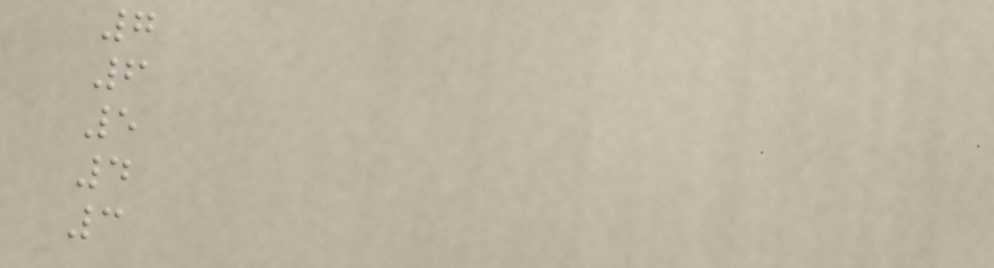7
6
5
4
3
